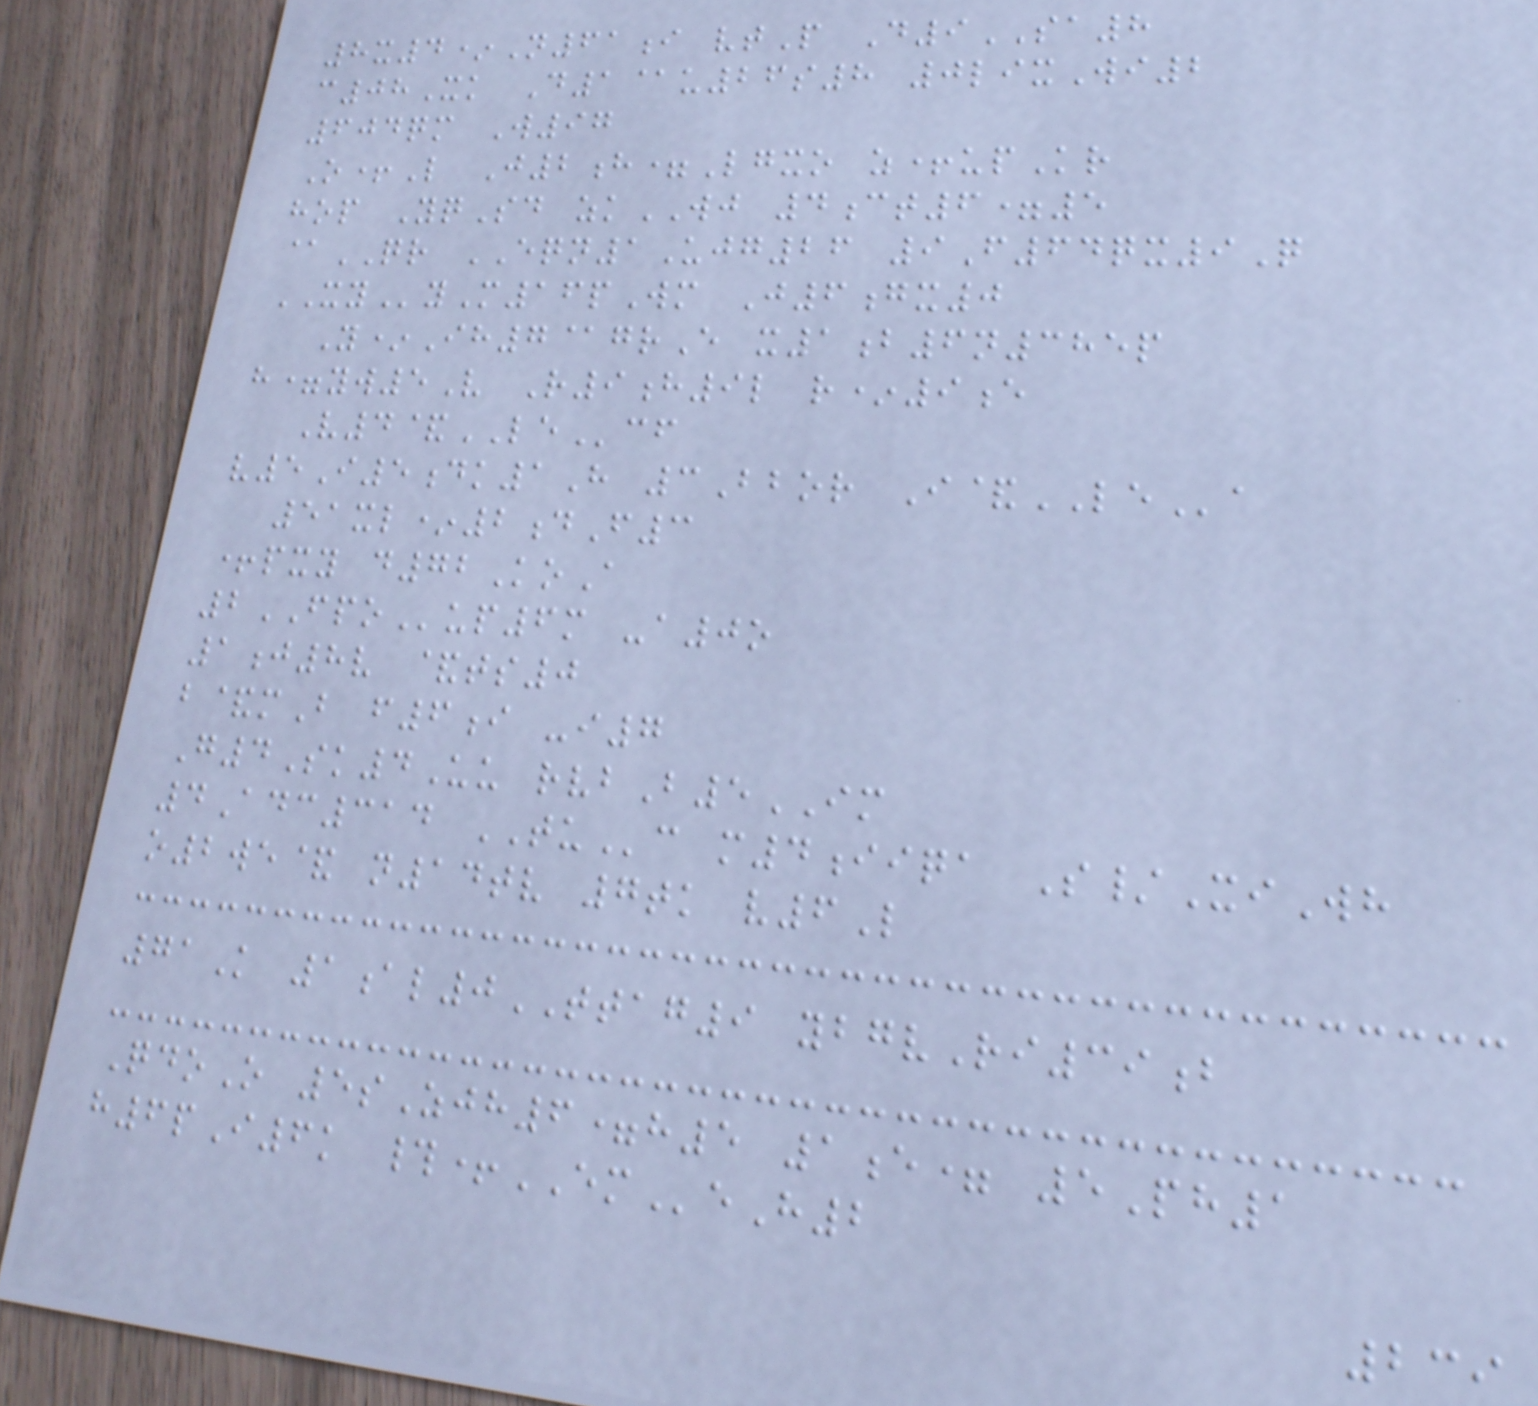8x4*N61i vtP D9SA8
c08Xk D1@u26s8 0lixWi2
604qm W97
O+L J2h=Lgxo z+upKr
hop YqSd zkWJ 4ct6=5
@QR EQN1Ujg26 9F64qx9Q
XYyM16pWm J6gx0
Y*Ih7@grE x1b6n385p
h=yw5V R9h9l r*9e
V4&LEcf
v5I5dk1H 3Bbor I&LEa
51xl*2dF3
+pxy d72KoA
2FPOup6m -a0o
1j8v &ts0
b&mB f6i -i7
G4Sk4Uu rvbB5IM
4Adc314 TUc m4iiqa S/XiWh
o2we& n14tv 7tk v6L
71K 1al0TTAG9 ybgvRi39b
QdoO 5sZjh6=h5 1e= 5Ph1
h6pI6k #+EMeH2
239
